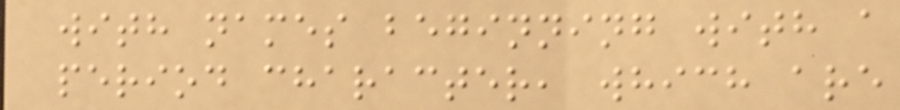with names beginning with a
period character, which are
